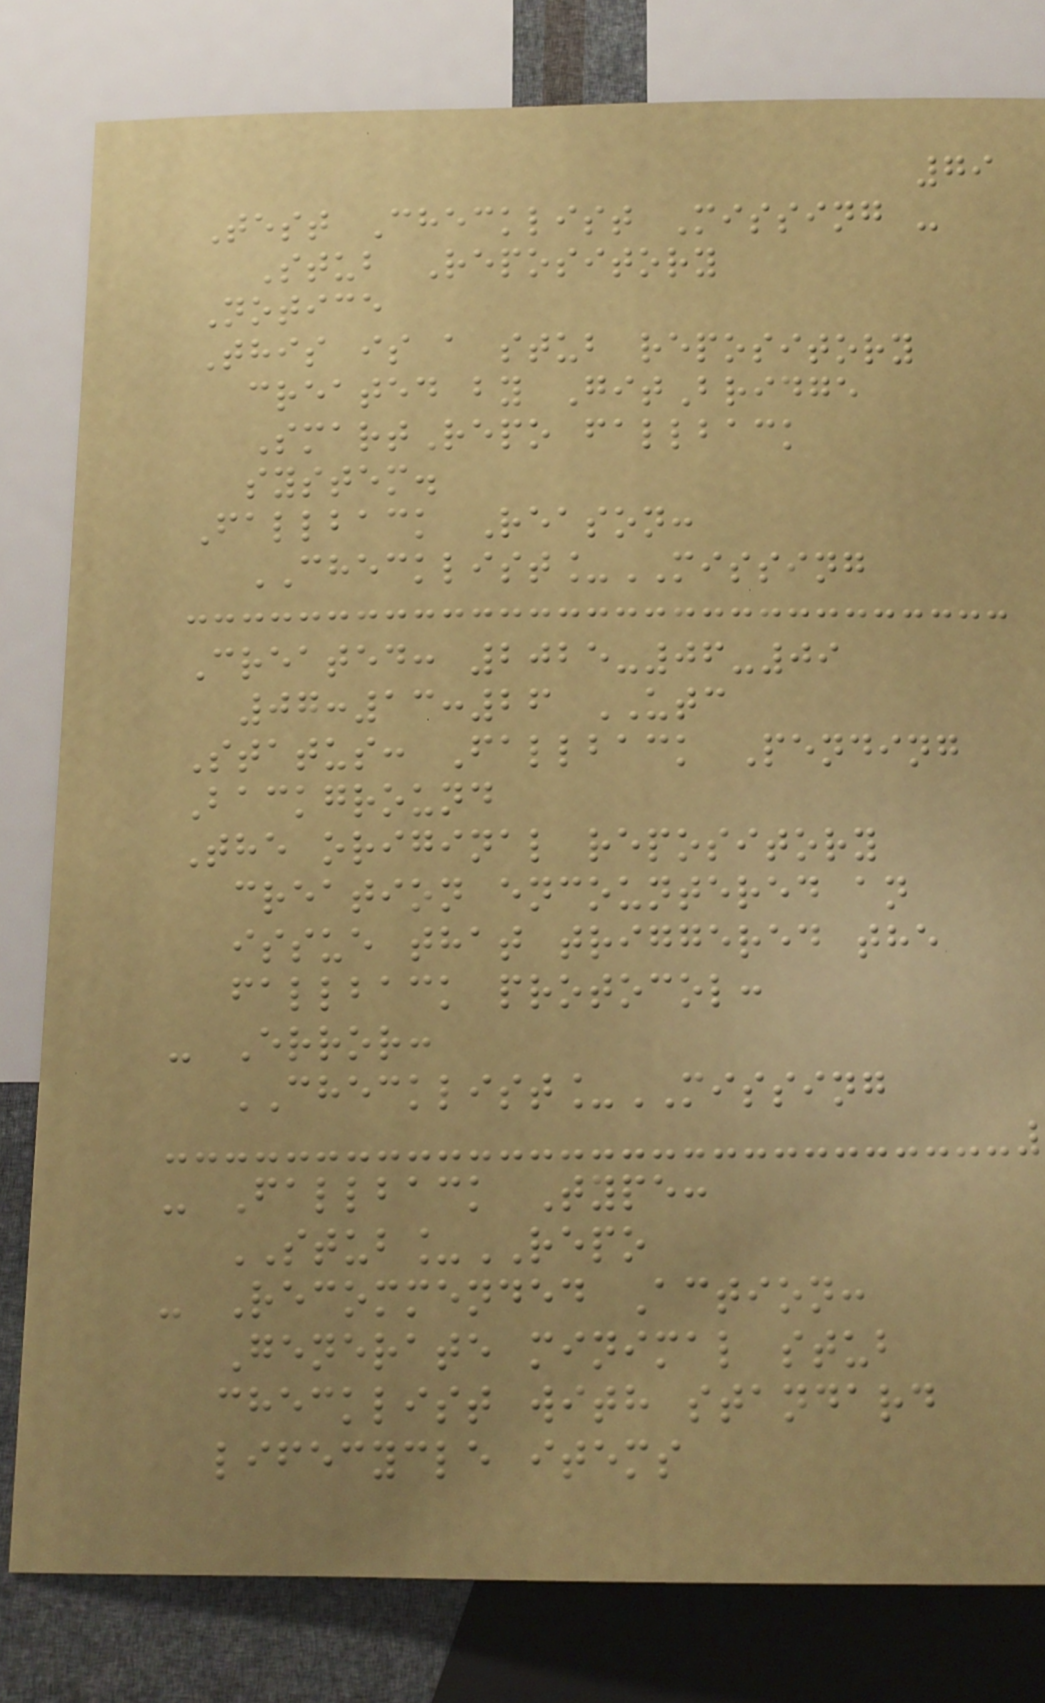79
Test Checklist Missing -
Stub Repository
Notice
This is a stub repository
created by GitBridge
SmartRepo fallback
system.
Fallback Reason:
CHECKLIST_MISSING
Created: 2025-06-09
07:13:26 UTC
Status: Fallback Pending
Background
The original repository
creation encountered an
issue that triggered the
fallback protocol:
- Error:
CHECKLIST_MISSING
- Fallback Type:
STUB_REPO
- Recommended Action:
Generate minimal stub
checklist with standard
lifecycle items
